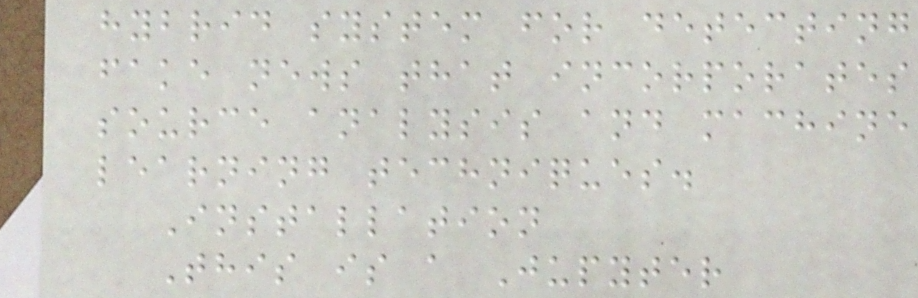hybrid system for detecting
fake news that incorporates
source analysis and machine
learning techniques.
Installation
This is a Jupyter
